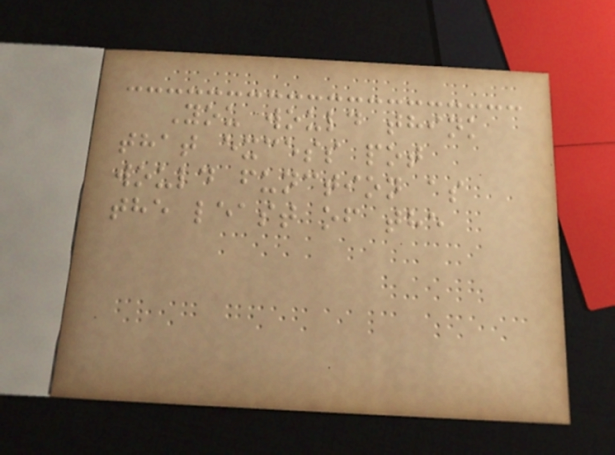You would think
that excess pot
would function as
the least of the
